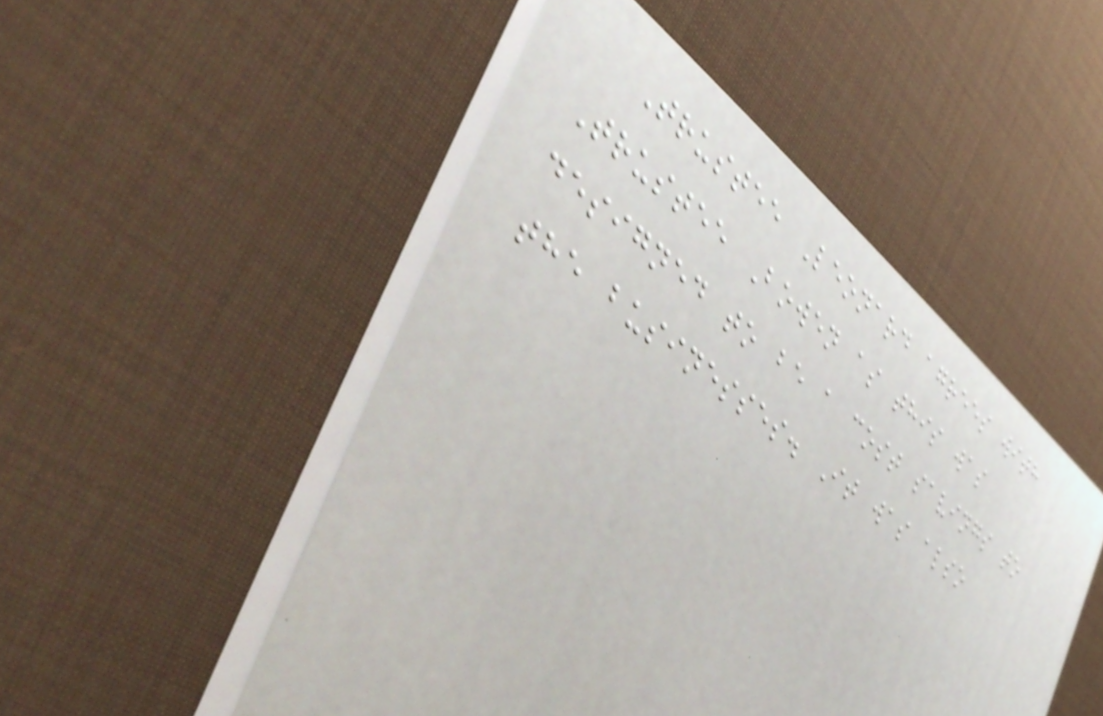Trustee Leonard agrees with
Trustee Bowen as this was
designed to be a cost savings to
the businesses. It was also
